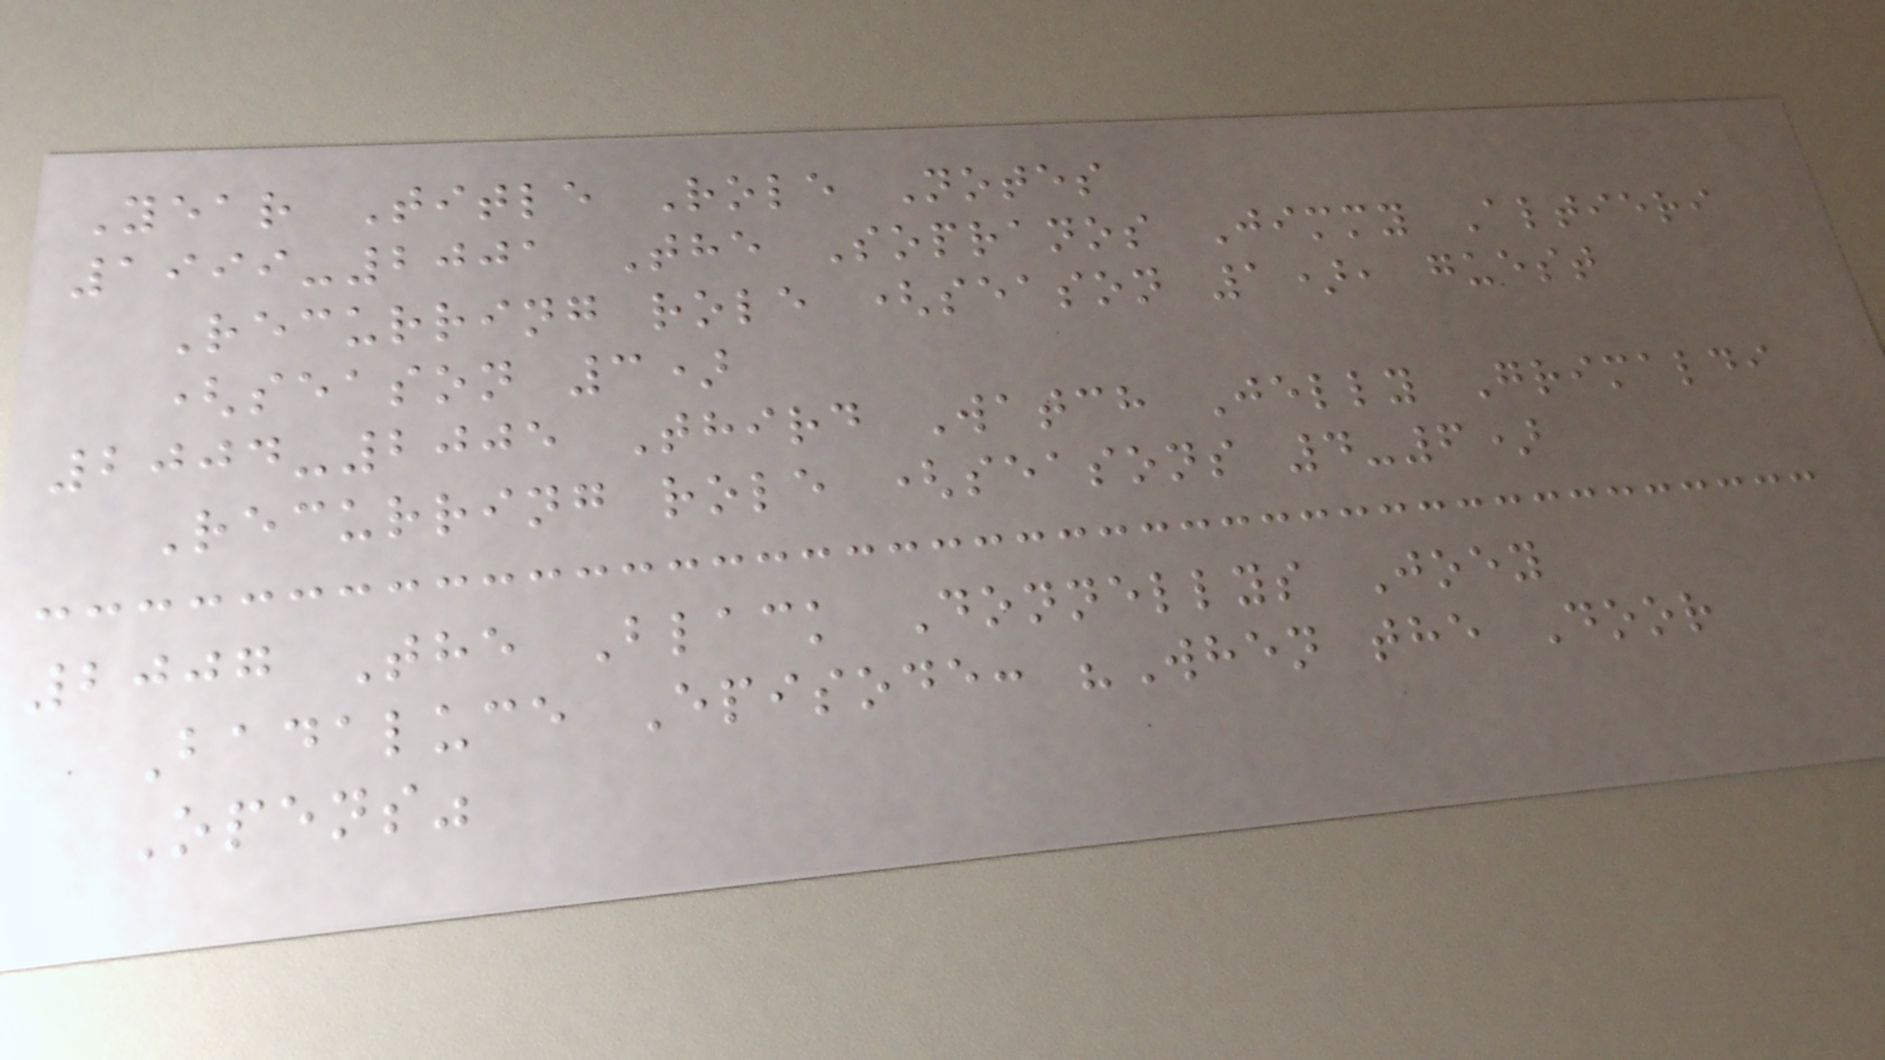Year Title Role Notes
1999-2001 The Sopranos Jimmy Altieri
Recurring role (season 1), guest
(season 3)
2004-2005 Third Watch Jelly Grimaldi
Recurring role (seasons 4-6)
2007 The Black Donnellys Joey
Badaluce Episode: "When the Door
Opens"
